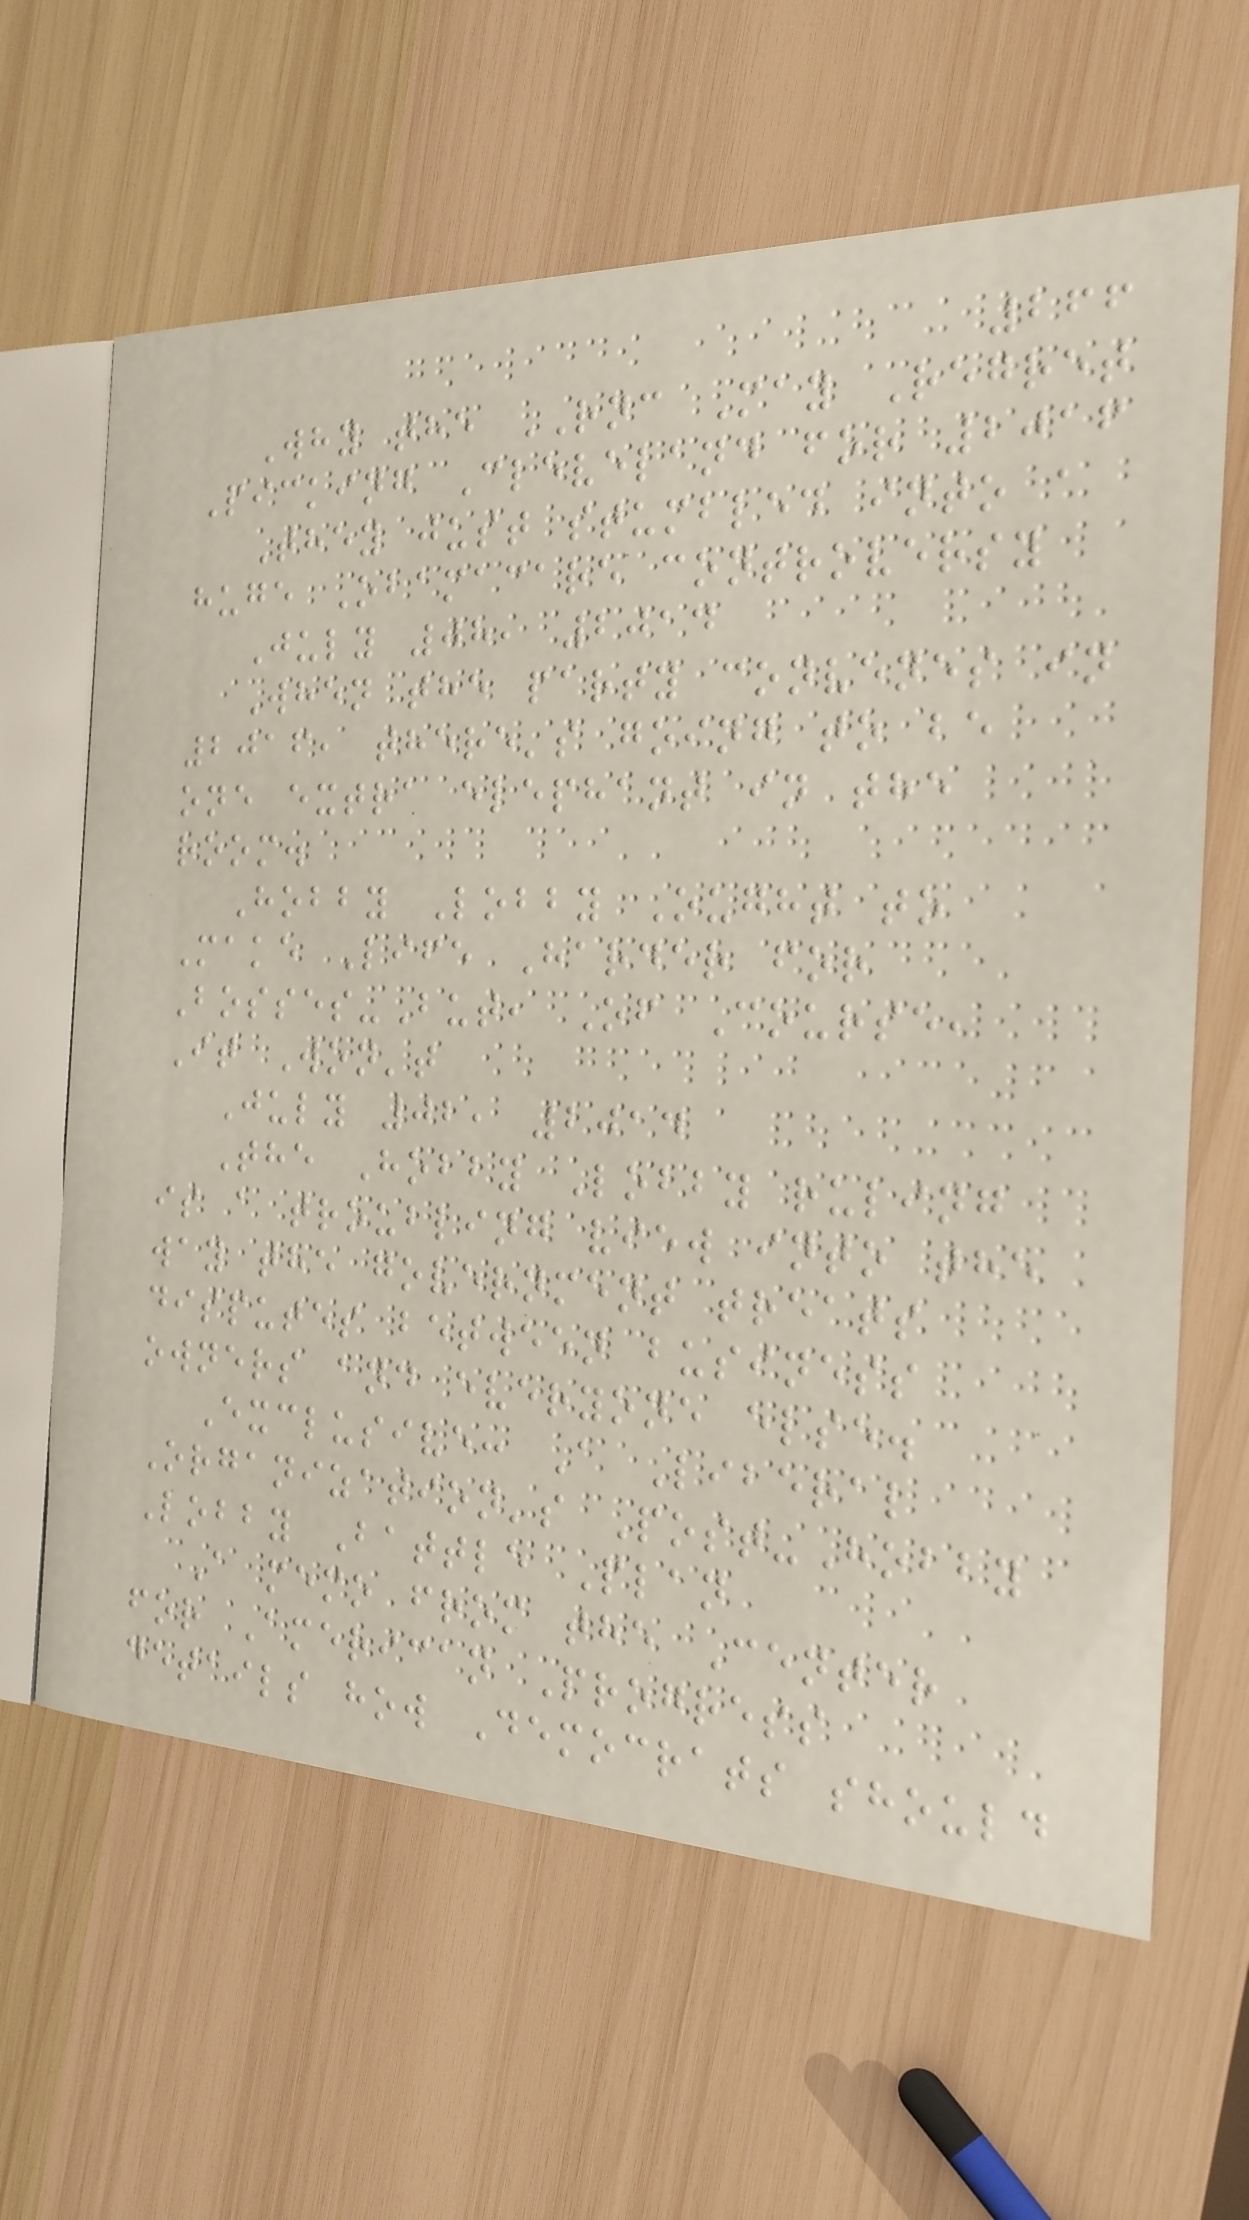266
Why the RNC May Regret
Picking Cleveland for 2016
They just stumbled into a
huge Obamacare controversy
July 08, 2014
When the party convenes in
2016, there's going to be
one extra elephant in the
room.
Hobby Lobby Ought to
Make Life Harder for
Bosses-But, Of Course,
It Won't
July 02, 2014
The Hobby Lobby ruling
is a troubling view into the
way the government treats
disputes between business
owners and everyone else.
Exclusive: A Liberal
Organization's Post-Hobby
Lobby Battle Plan
A memo from the Center
for American Progress
details how Democrats should
